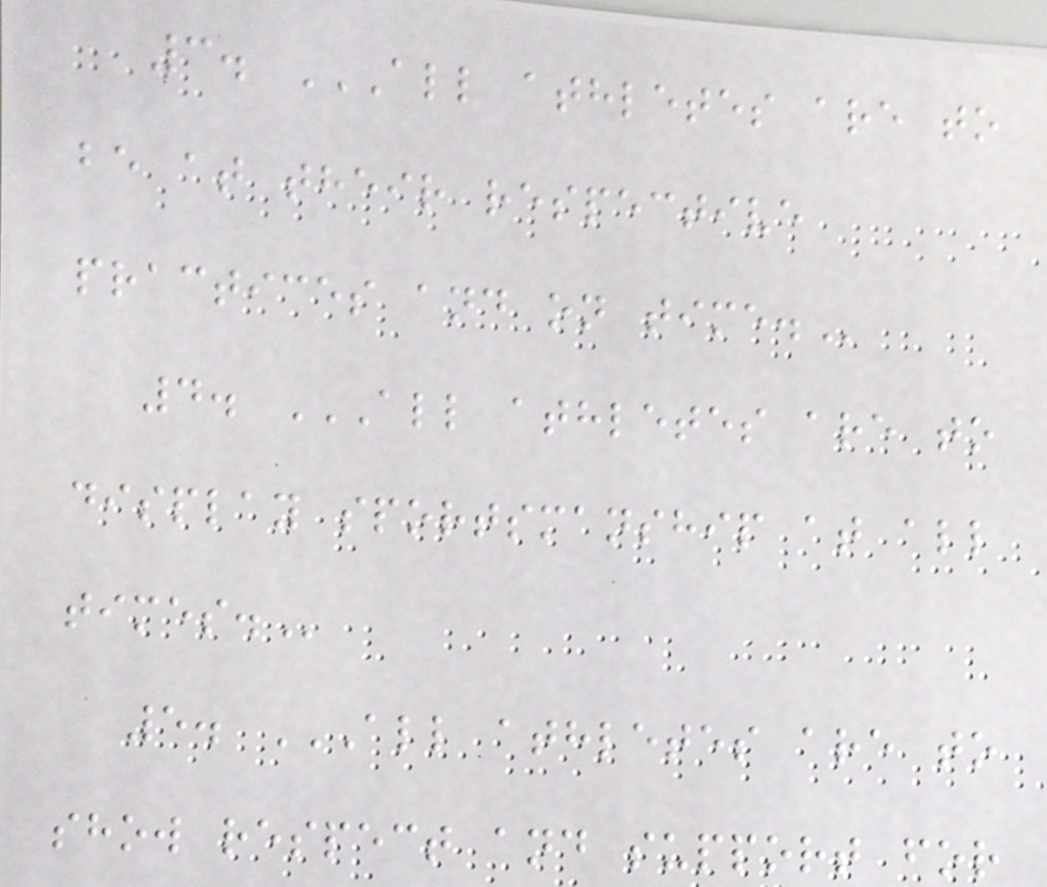3. ALL ATHLETES ARE TO
BE AT THEIR RESPECTIVE
PRACTICES AND ON TIME.
4. ALL ATHLETES ARE TO
DISPLAY SPORTSMANSHIP AT ALL
TIMES.
5. ALL ATHLETES ARE TO
SHOW RESPECT AND SUPPORT FOR
